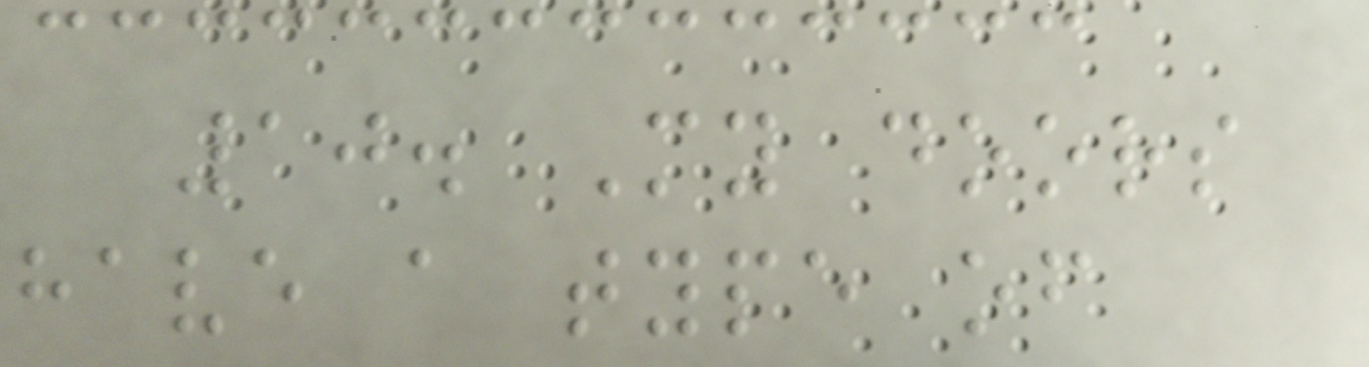10. My doors
have a type of
